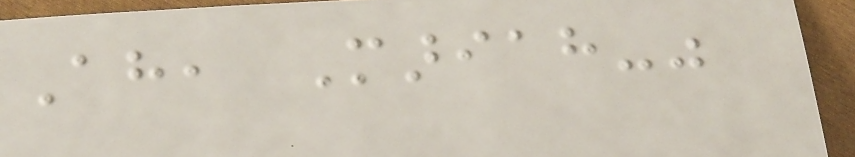Ah, Mariah-"
